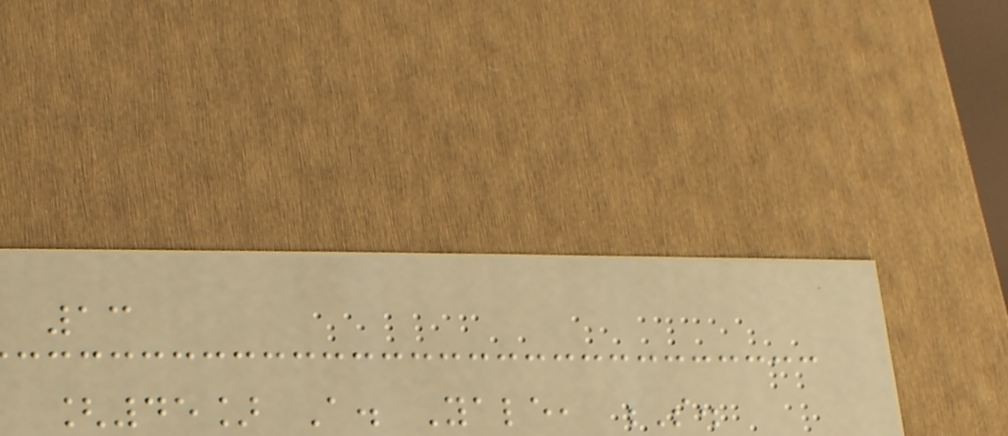13
[45] A. Yale, S.
